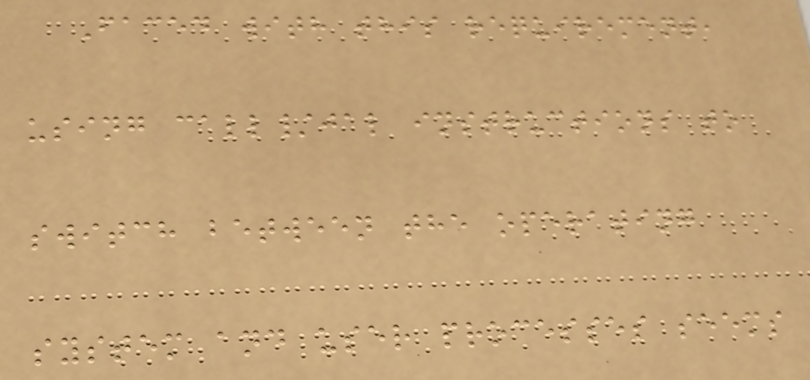Faced with this requirement,
using call/jal instructions to
switch between the operating
system and user processes seems
